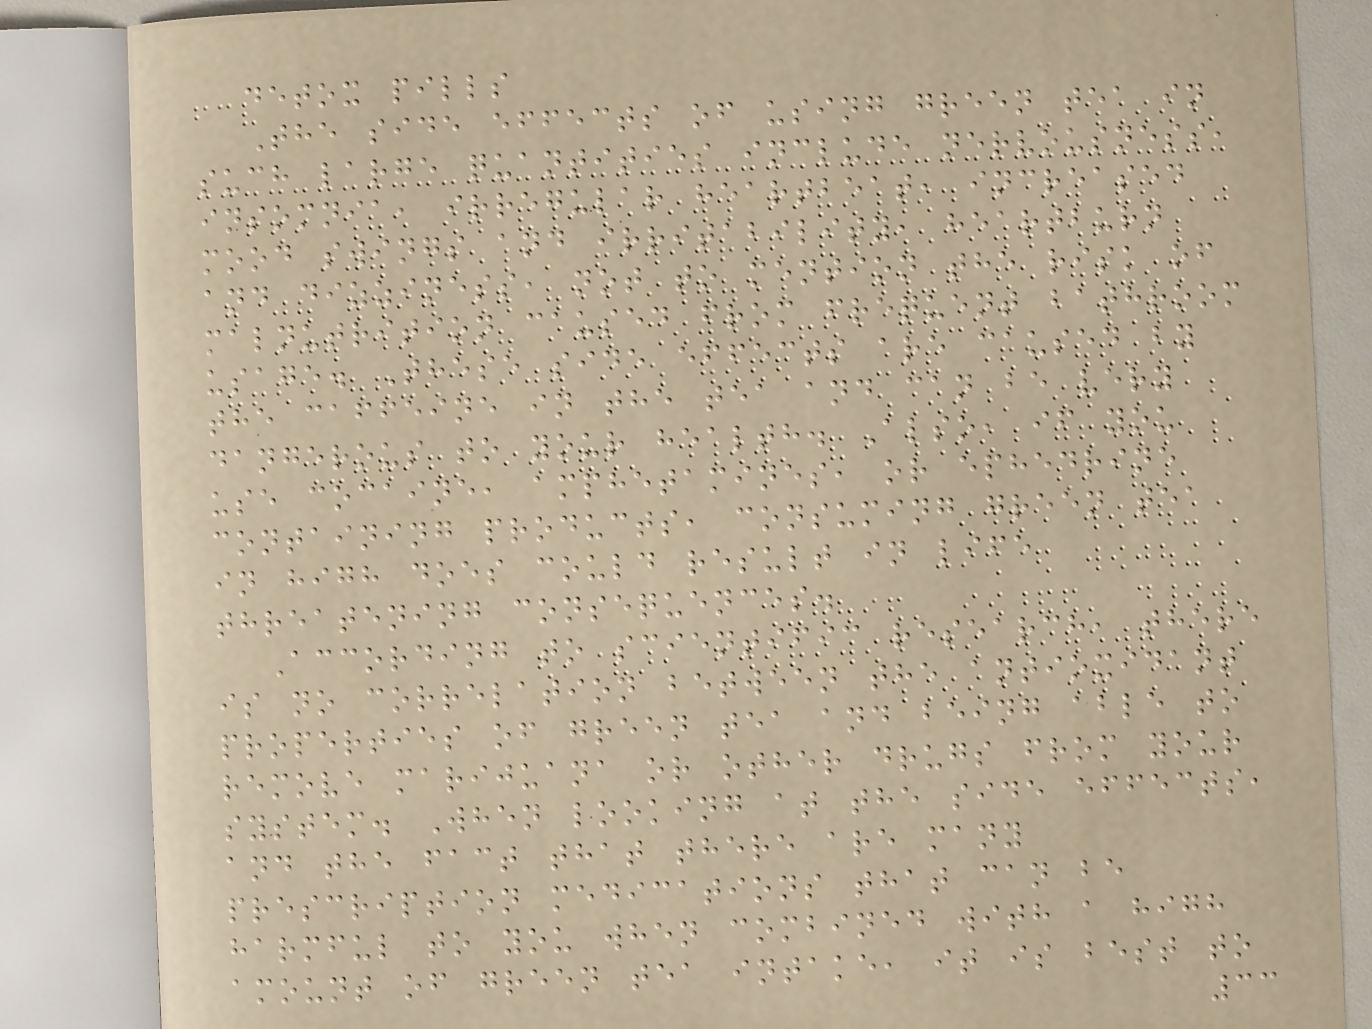detox pills
The side effects of using green tea in
such large quantities include nervousness,
insomnia, irregular heartbeat, increased
mood swings and irritability, heartburn
and dizziness, not to mention the risk of
malnutrition caused from frequent bathroom
usage. These side effects are caused by
the caffeine in the tea and can be very
dangerous to your health. Also, if you
use cocaine, amphetamines, or ephedrine
containing products, consuming green tea
in high does could result in life
threatening consequences.
According to scientific research, there
is no correlation between the antioxidant
properties of green tea and being able to
remove marijuana or other drugs from your
system. When looking at the side effects,
and the fact that there are many
prescription medications that can be
harmful to you when combined with a high
amount of green tea intake, it is best to
33
